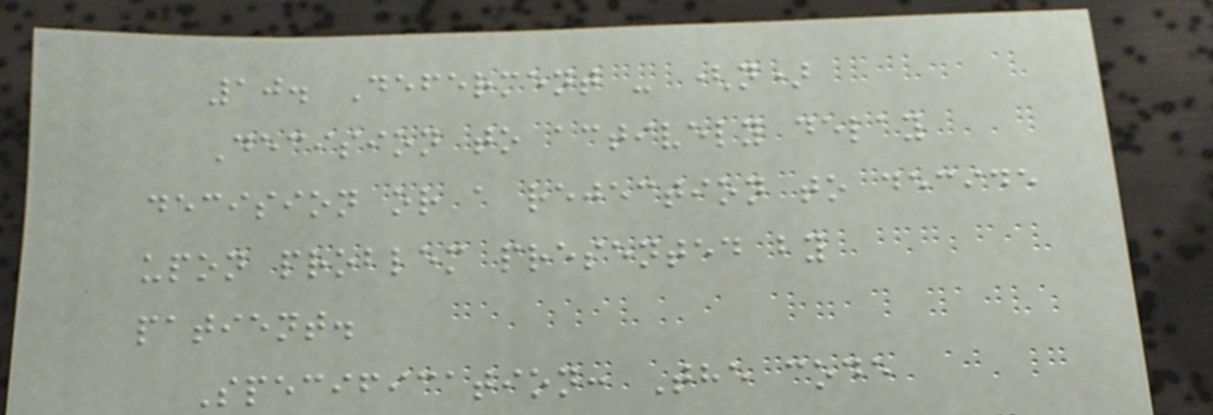10. Deferment - (n)
Decision to actively delay
decision or a rejection to decide
upon problem presented by
patient.
Specification: The code
